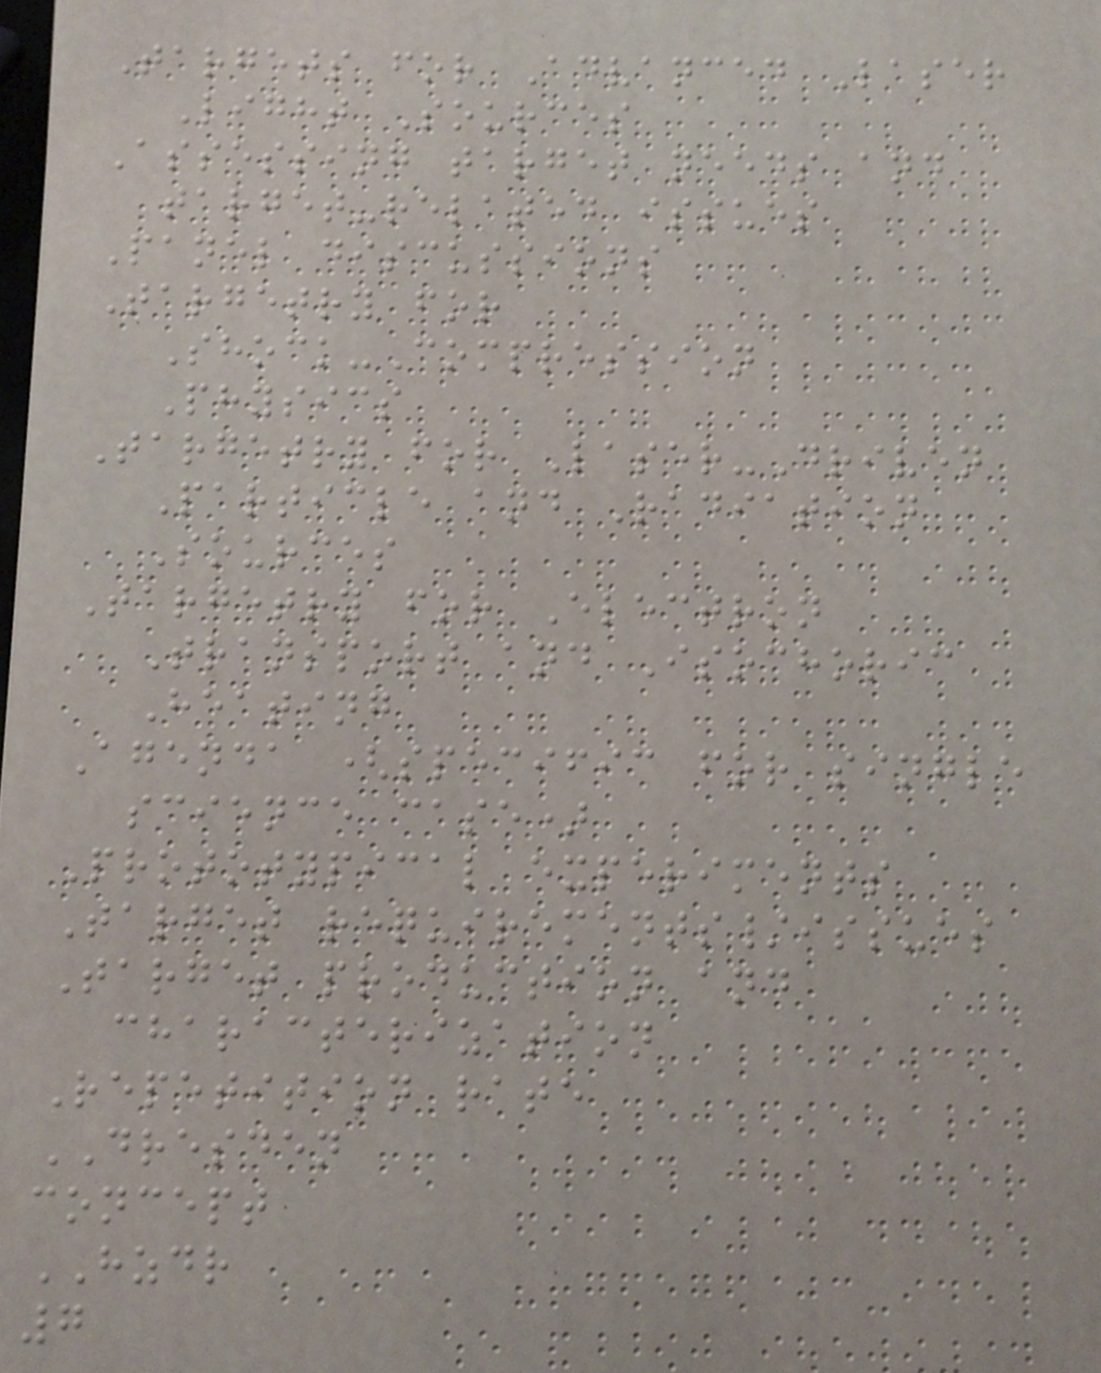Targets for Advanced Laser
Light Sources
Assessing target needs and
target-related issues
Panel discussions
Targetry for
Shock-Compression
Physics
Targetry for Laser-Driven
Particle and Radiation
Sources
Targetry for Electron
Transport and Isochoric
Heating
Agenda (specific for single
science case)
Prototypical experiments
Target requirements/issues
Target production and
characterization
Repetition rate
DRESDEN
concept
HZDR
7
